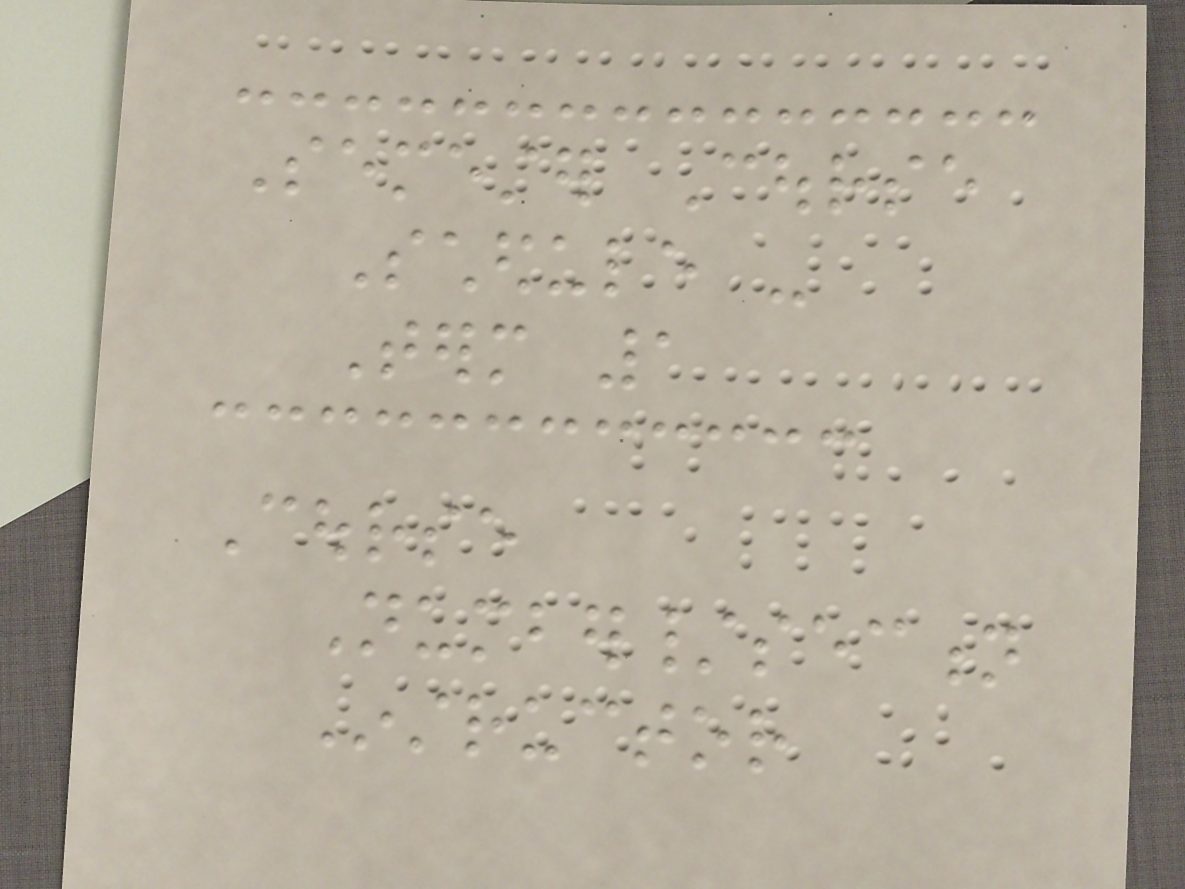Semester Course
Schedule -
Term 1
Course
Number/section
Instructor
